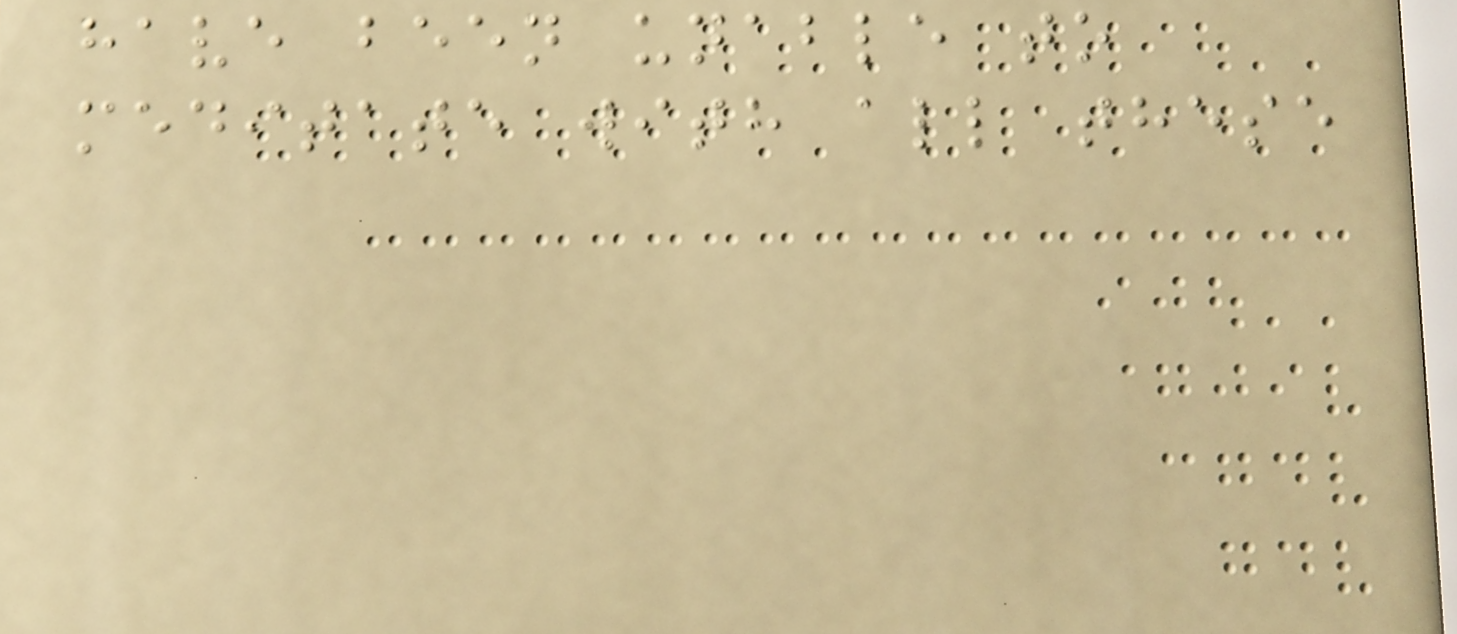have been unable to
meditate with all these
